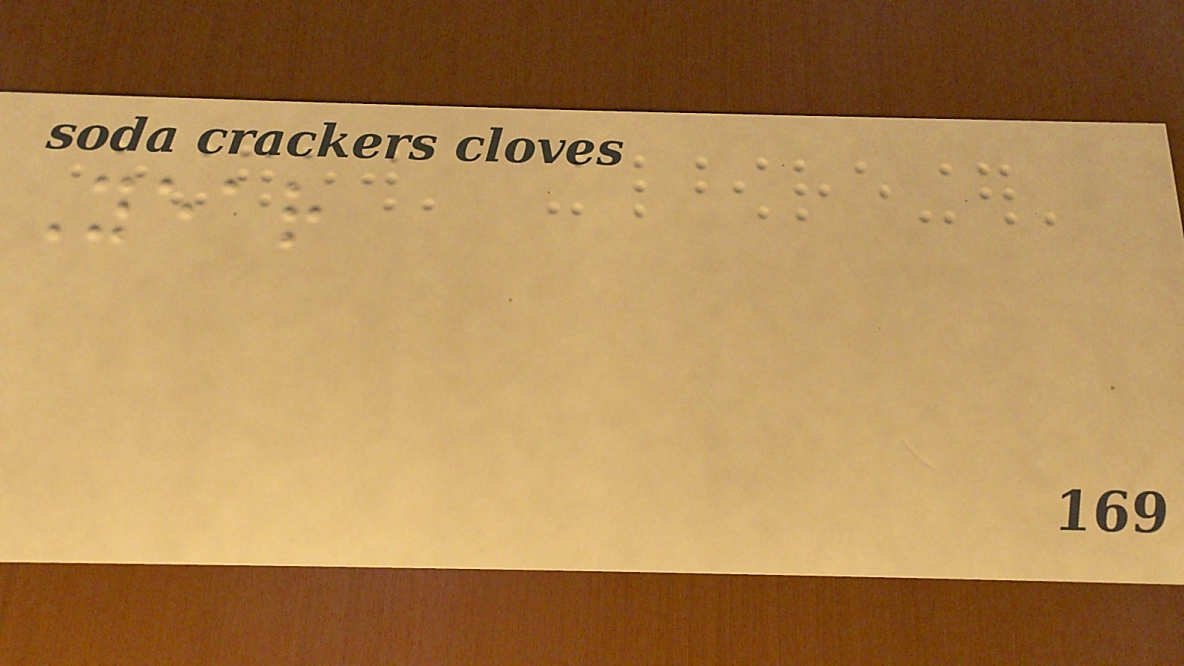Year
